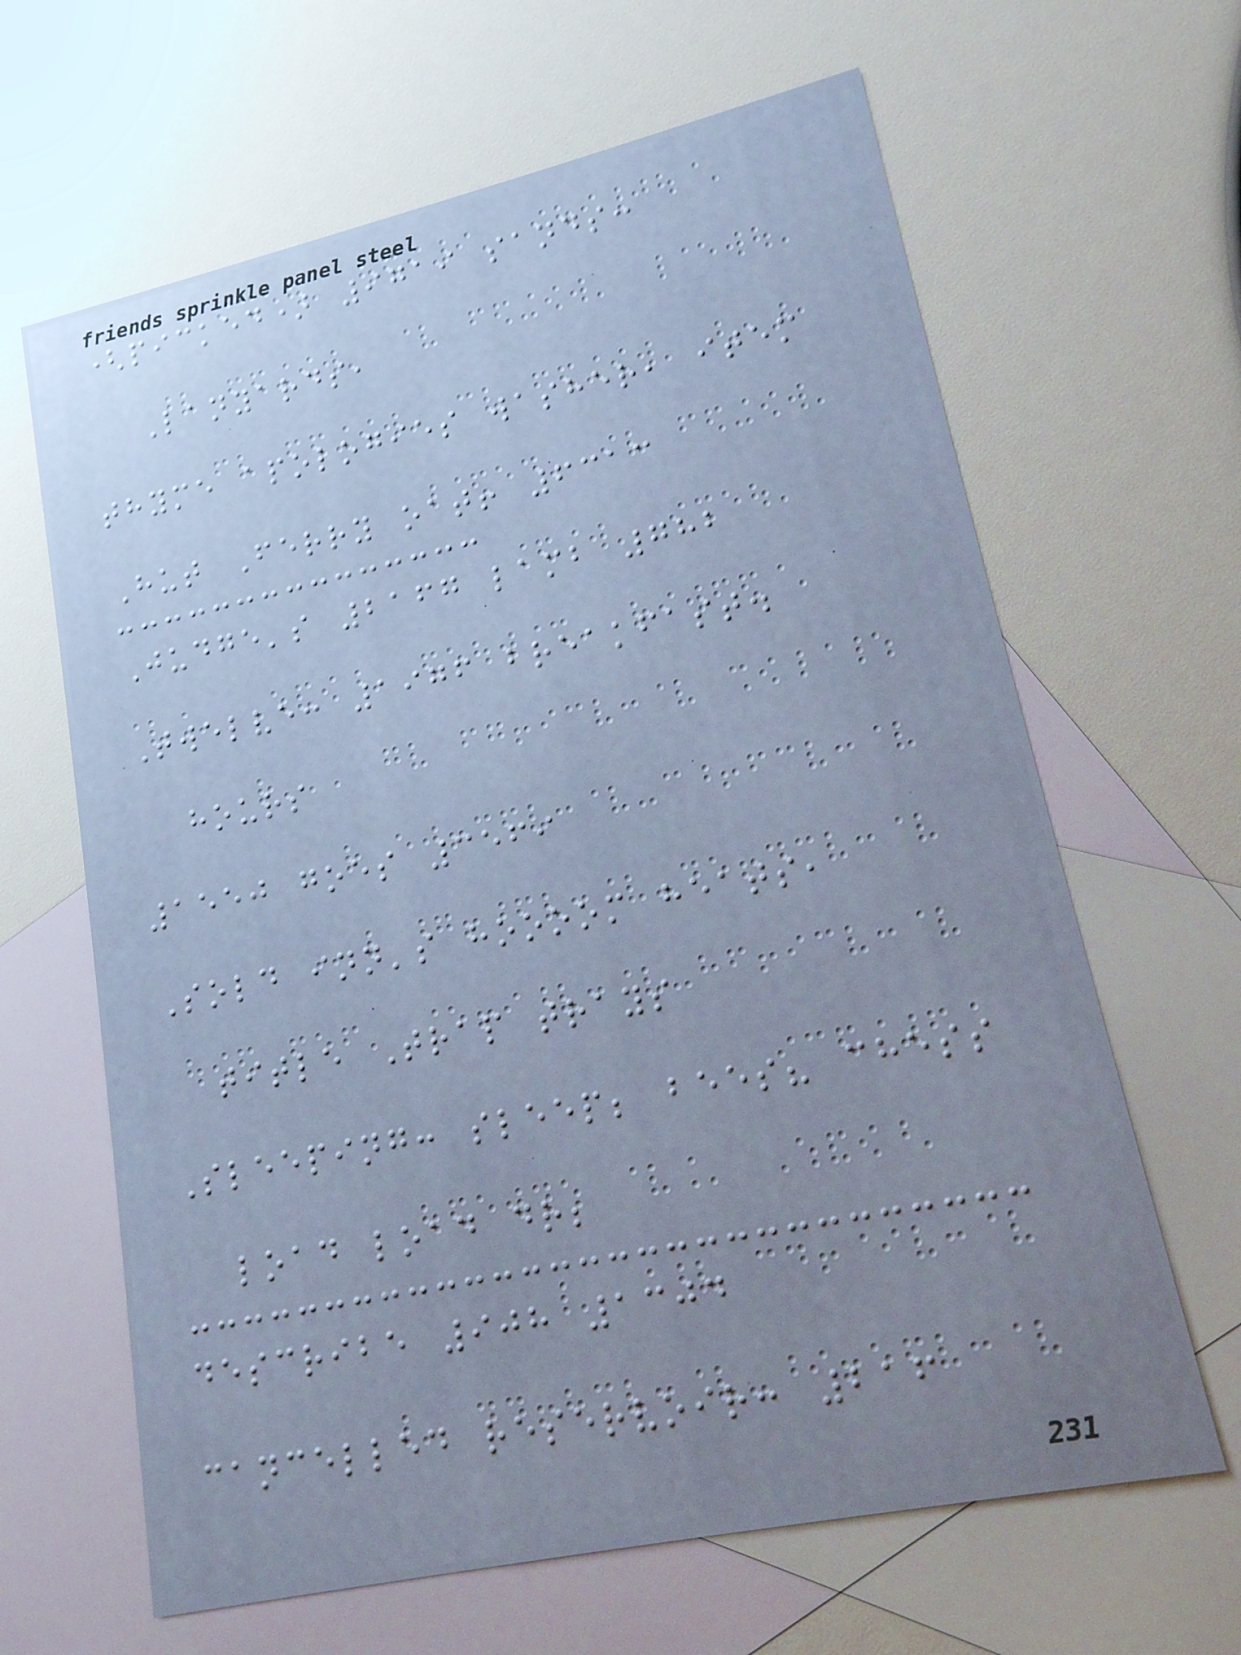(picked) 9719 sands:
Lanyards,
thyme apologies washer, item
Hut Ferry oat! 6313
Judge's 2167 lamb 782
Twelve: 1976 breakfast.
hours
1550 goes 3569
Sold inn's hoooom heats,
title Trap trays
Sleeping: sleep; bees? chess
load load dr;
describe 908 1304
cancelled reservoir: 216
